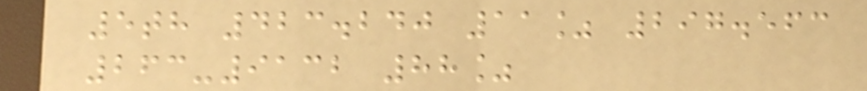5th 423.240 11% 297.563
263-9132 88%
